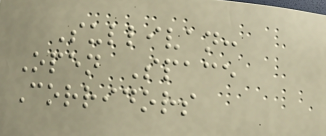Sullivan:
Open Space
Corridors
